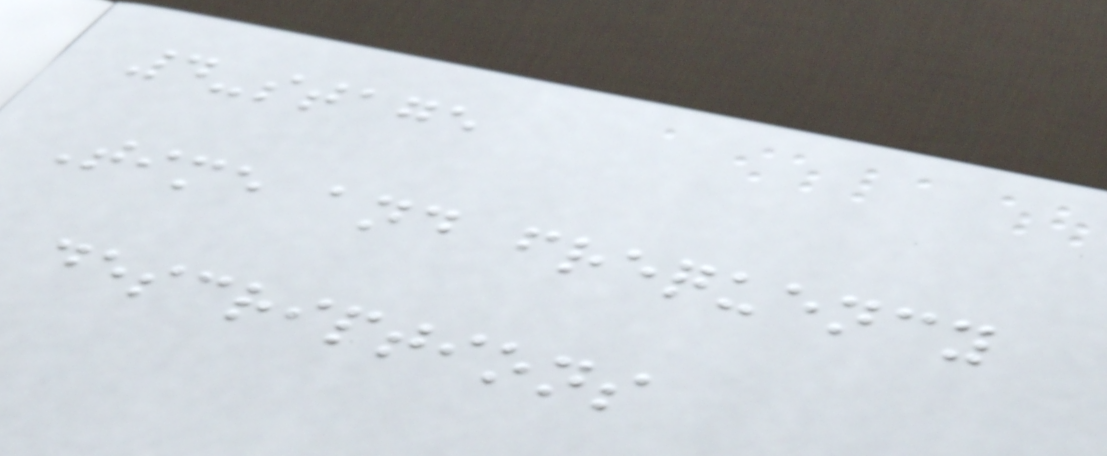4-stage
Time and frequency
descriptions
